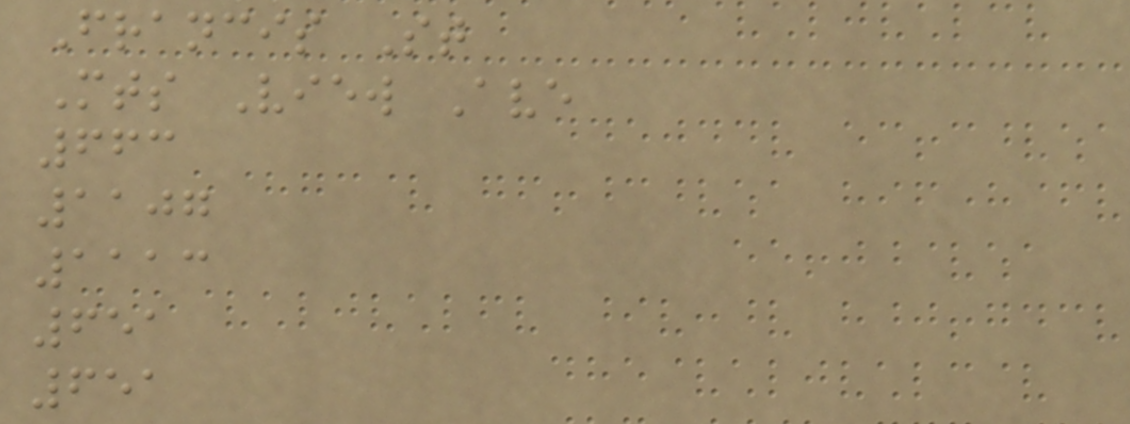Francis St
Mts View Ave
663
1107
1113
651
651
